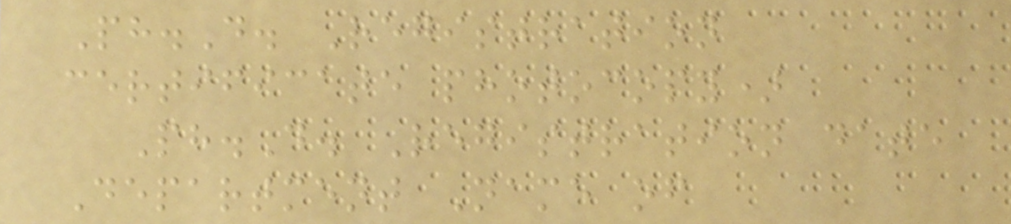Ph.D. Registration
certificate photocopy)
Ph.D. Registration date
Department Name of
